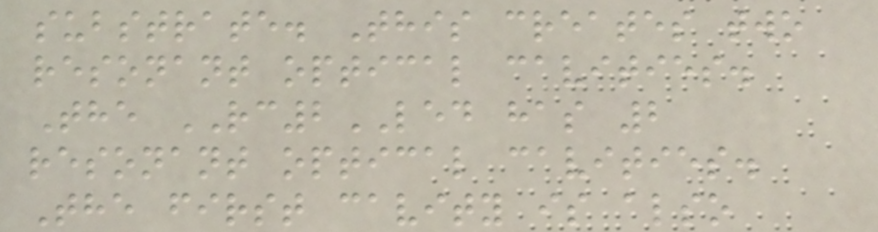substrate. This creates two
resonant optical cavities.
The RC2LED has 2
resonant optical cavities.
The first cavity is also
